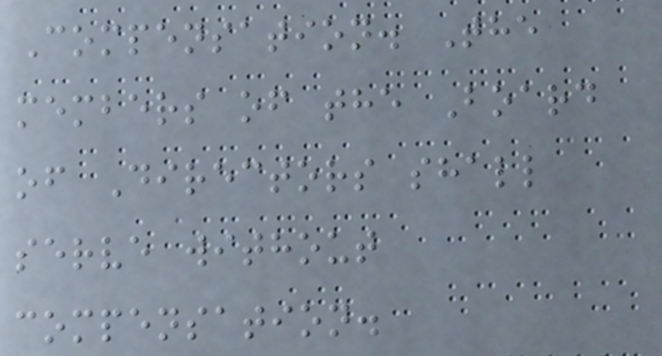Compensation. The
members of the Board
of Directors shall
serve without
compensation.
